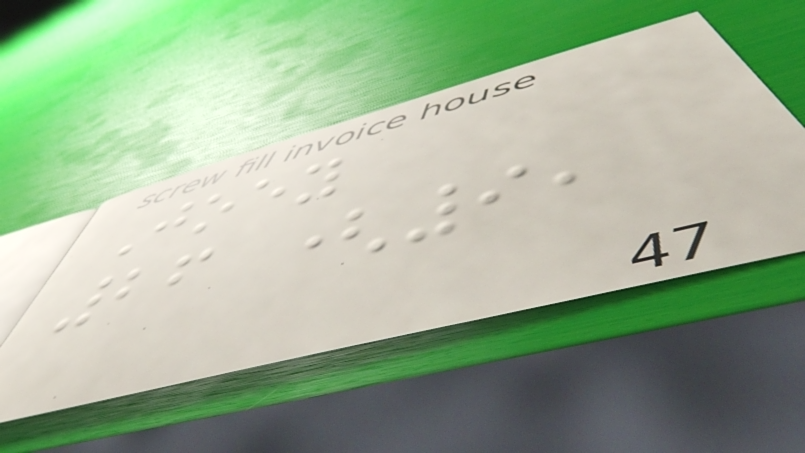Joey
26 (9,
